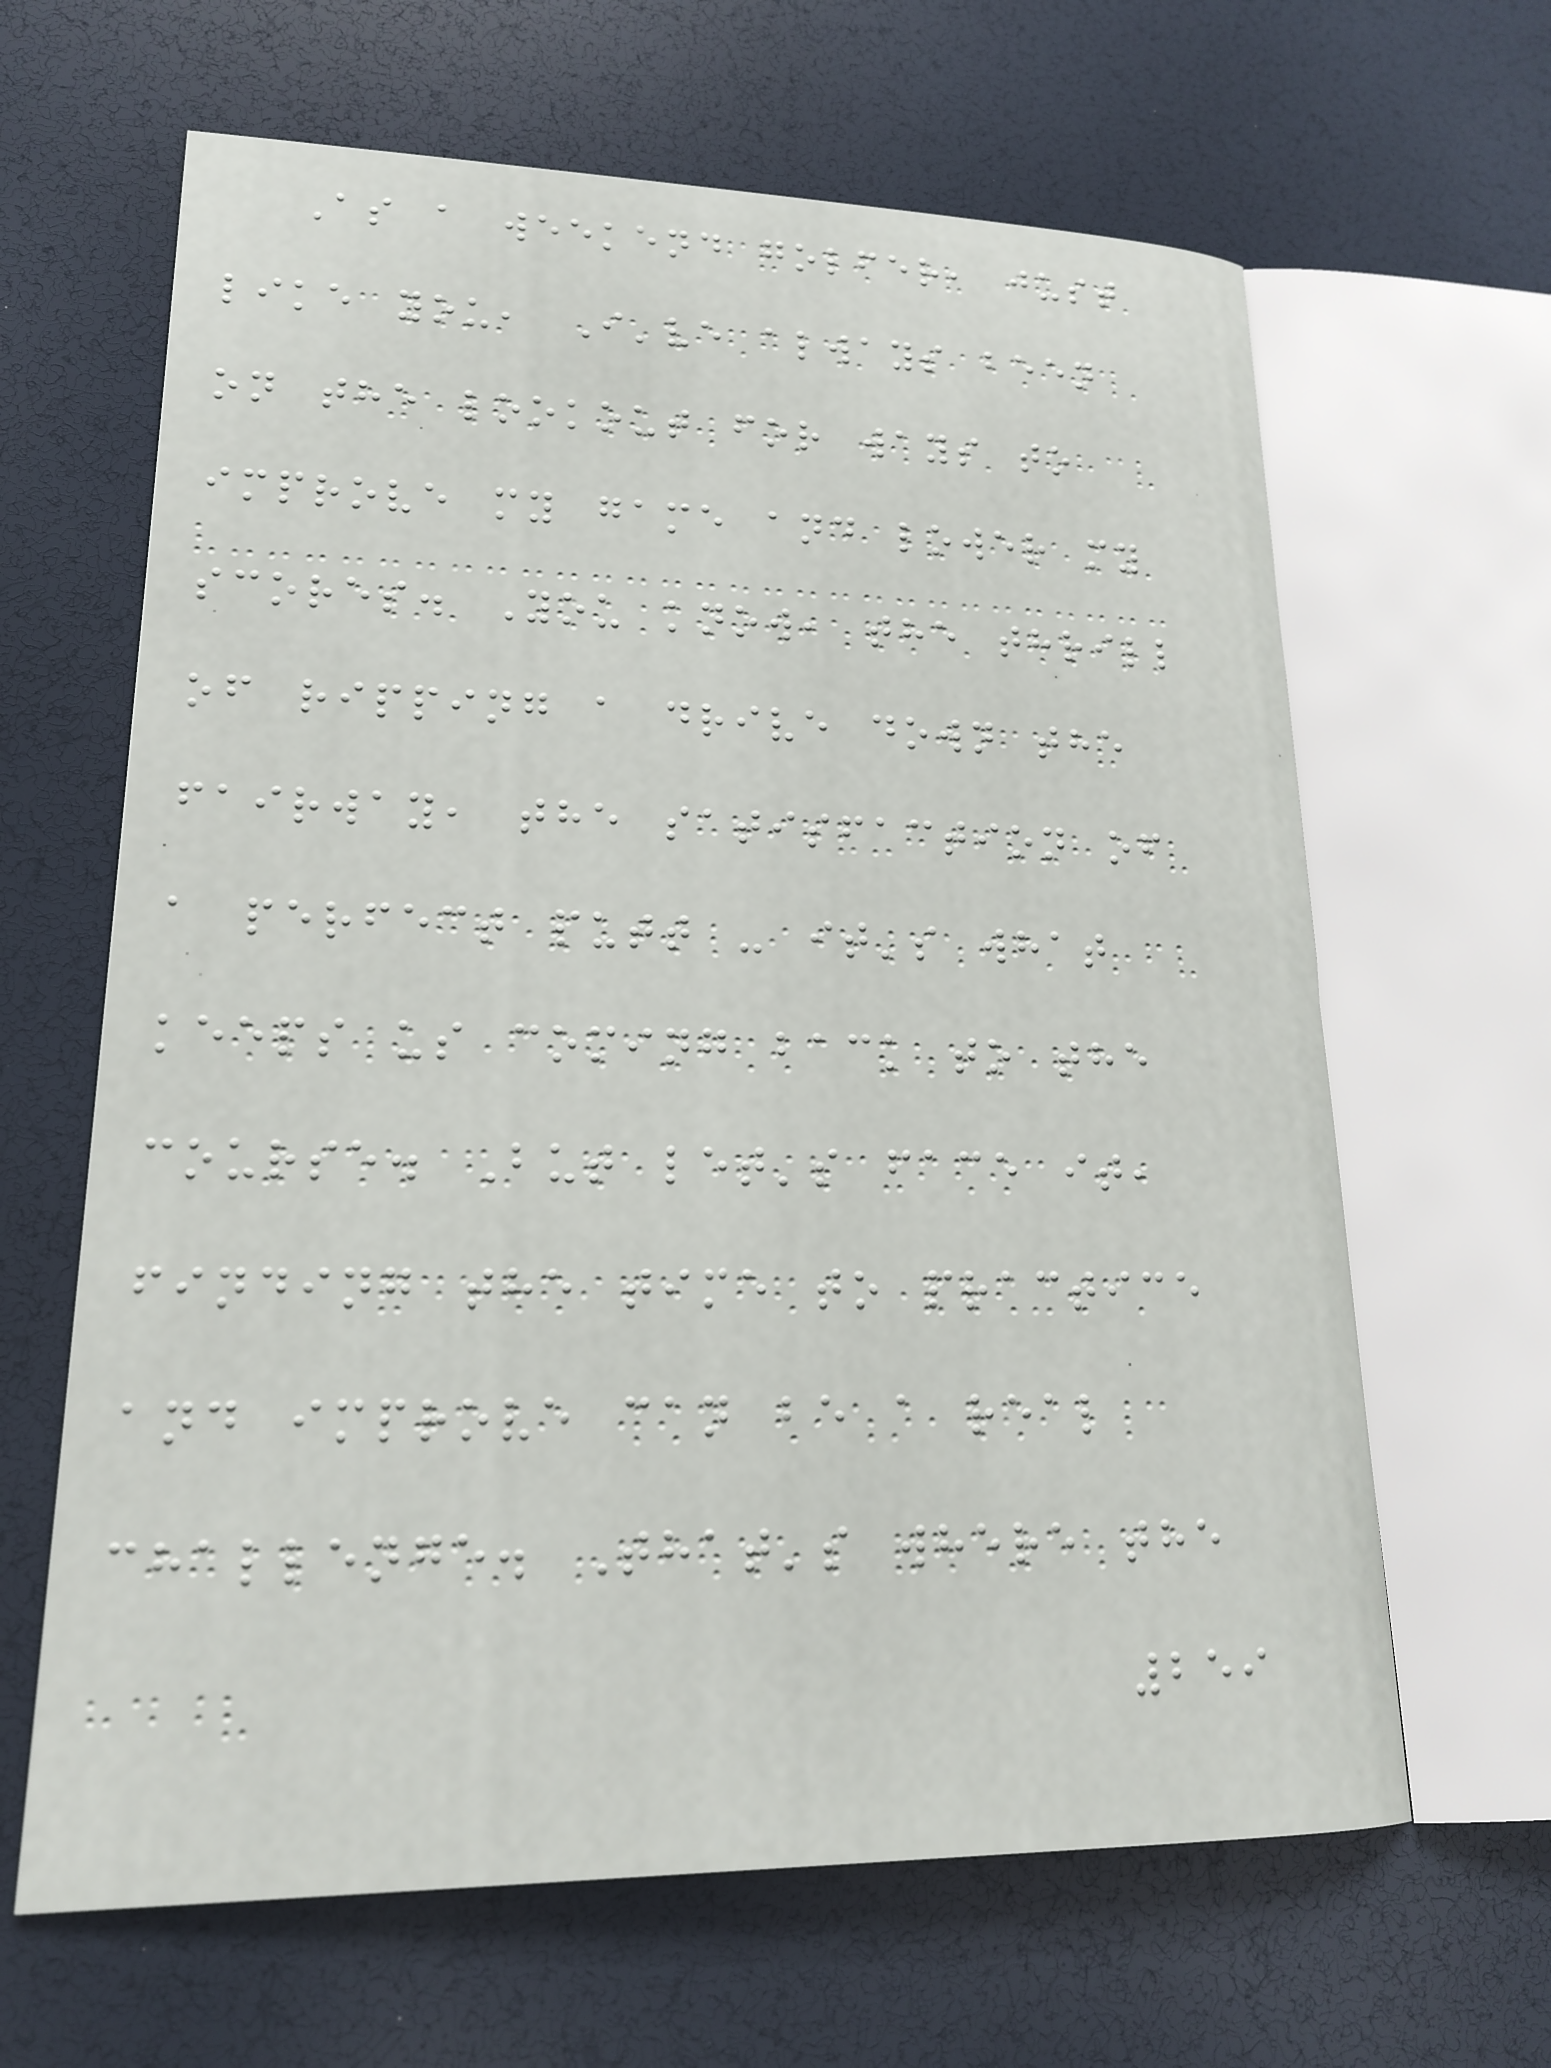As a weekend golfer, just
like you, I've always been
on the lookout for ways to
improve my game and lower my
scores. You know, the thrill
of ripping a drive down the
fairway, the satisfaction of
a perfect putt - it's what
keeps us coming back to the
course. But let's face it,
finding the time to practice
and improve can be a real
challenge. That's where the
259
